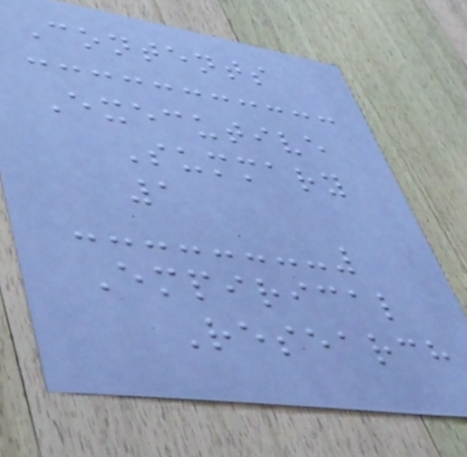Contents
Executive
Summary
1
Empirical
Research
